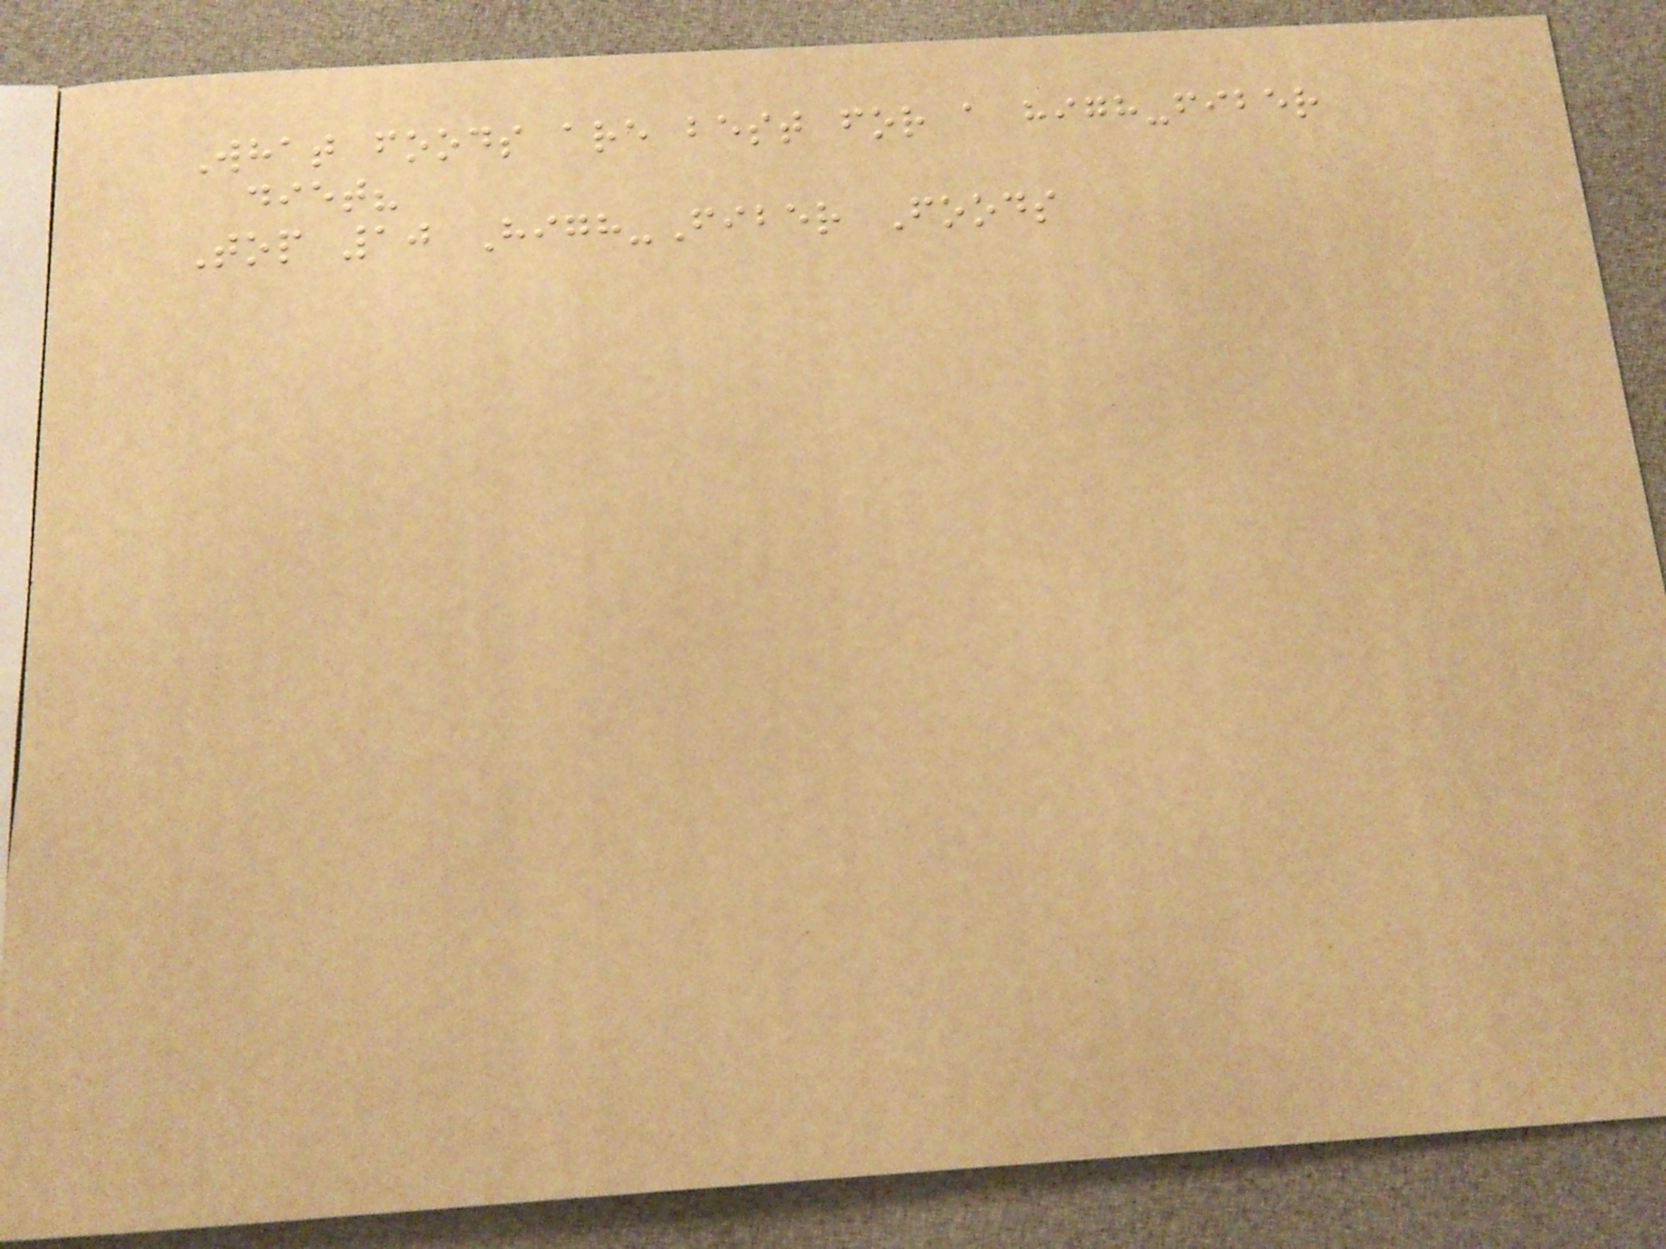What foods are best for a high-fiber
diet?
Top 10 High-Fiber Foods
